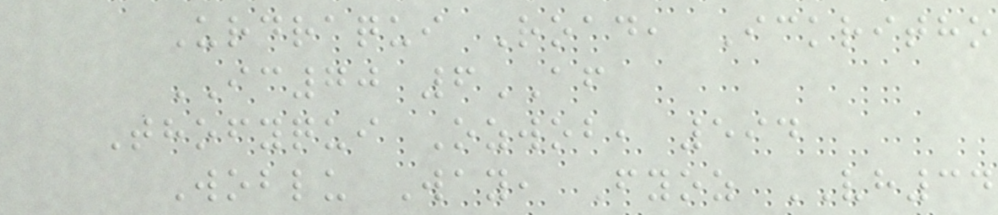Urdraqui Road, Ickritho
IC70 6AF
Thofyqui Ozwob, 594
Woblu Way, Fyoz VH34
